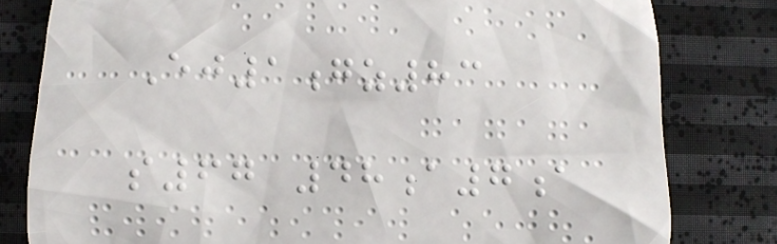Ej1gz83
s67 48a7a
